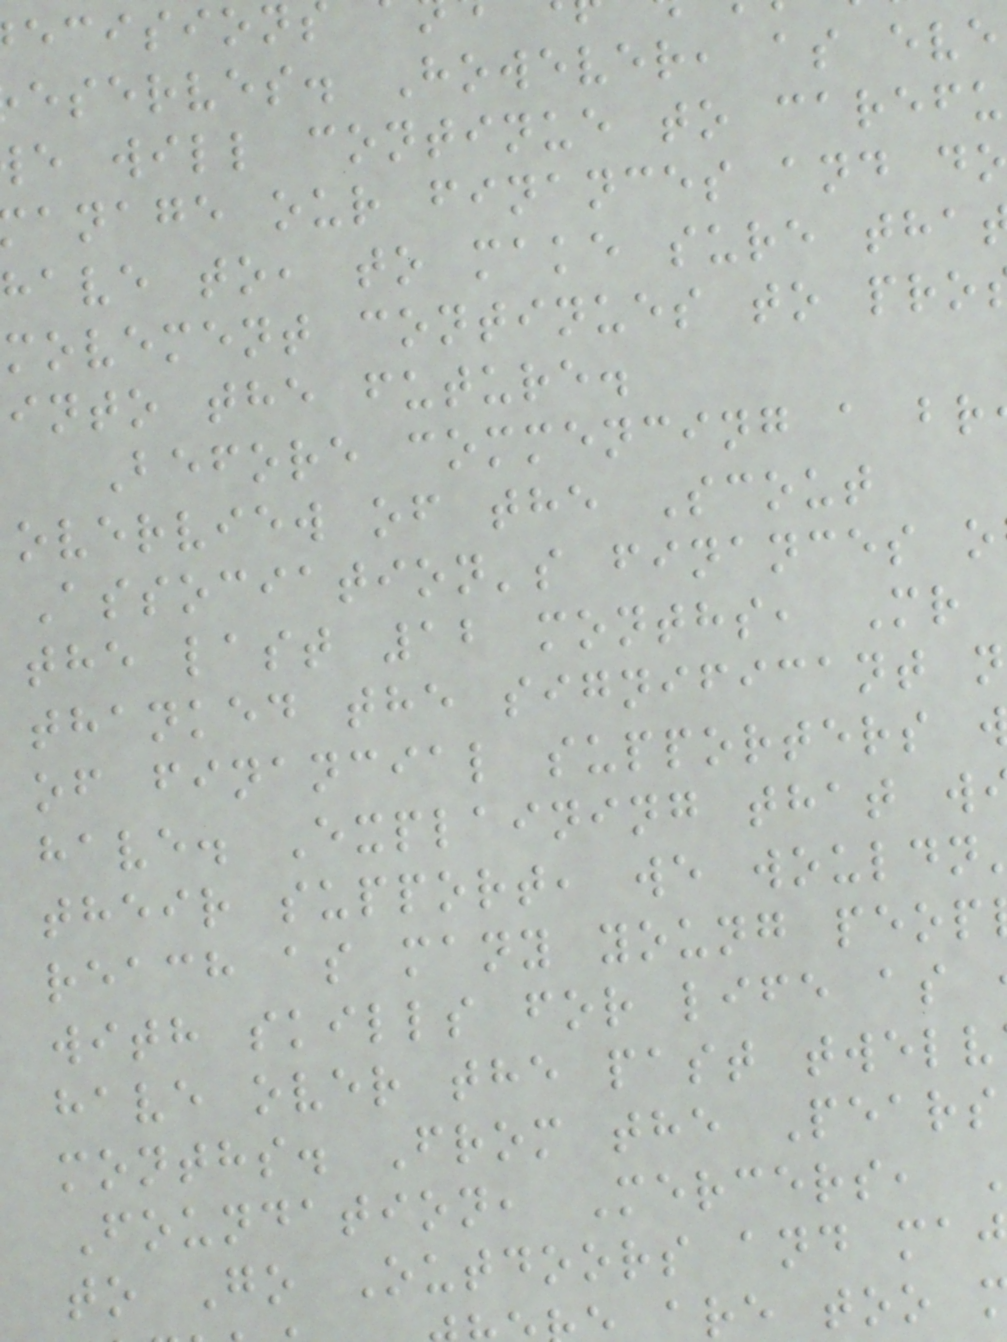eserves. However, as eve
e will continue to carefu
anage our finances and do
have to, to make sure tha
movement continues to pro
into the future.
Before commencing a br
overview of the Scout
Association's finances o
the last 12 months, Mr
thanked the significant n
of financial supporters
have. Explaining that w
their support, we wouldn
reach as many young peop
with skills for life as
have over the past twelv
months. From the Pears
Foundation, Mercers,
to Go Outdoors and maj
